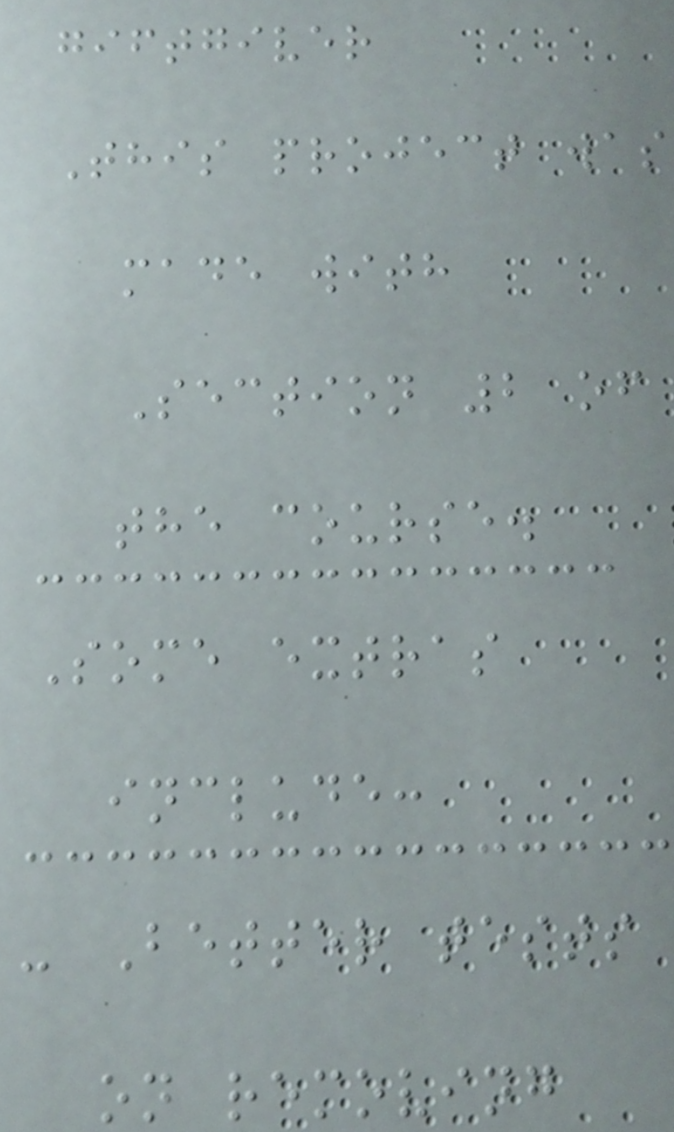giftgiver
This project was
made with
Section 2 of
the course.
Some extras
include:
- Better tests
on removing
